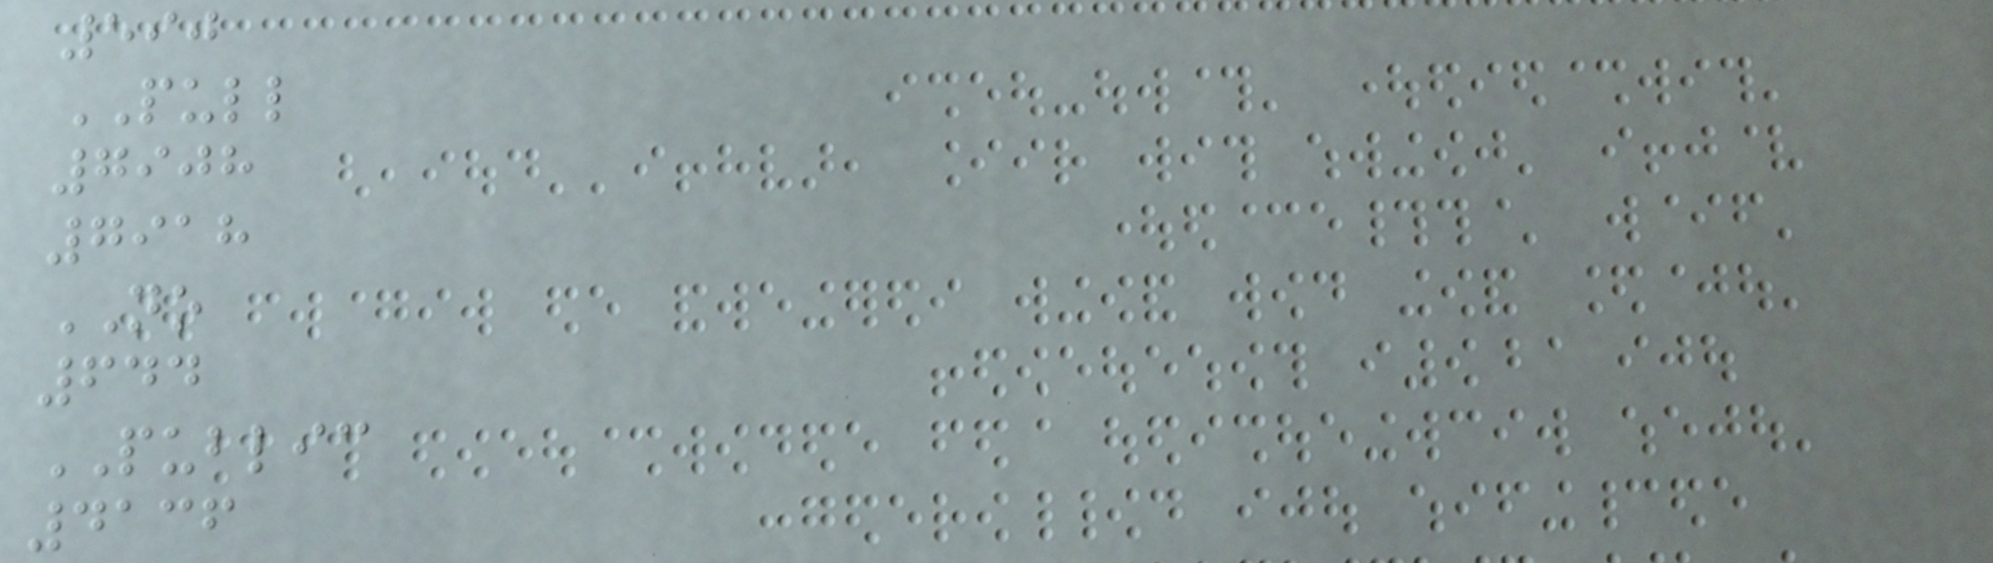590
PULL
7908
7918
NO
644
PUBLIC
4136
